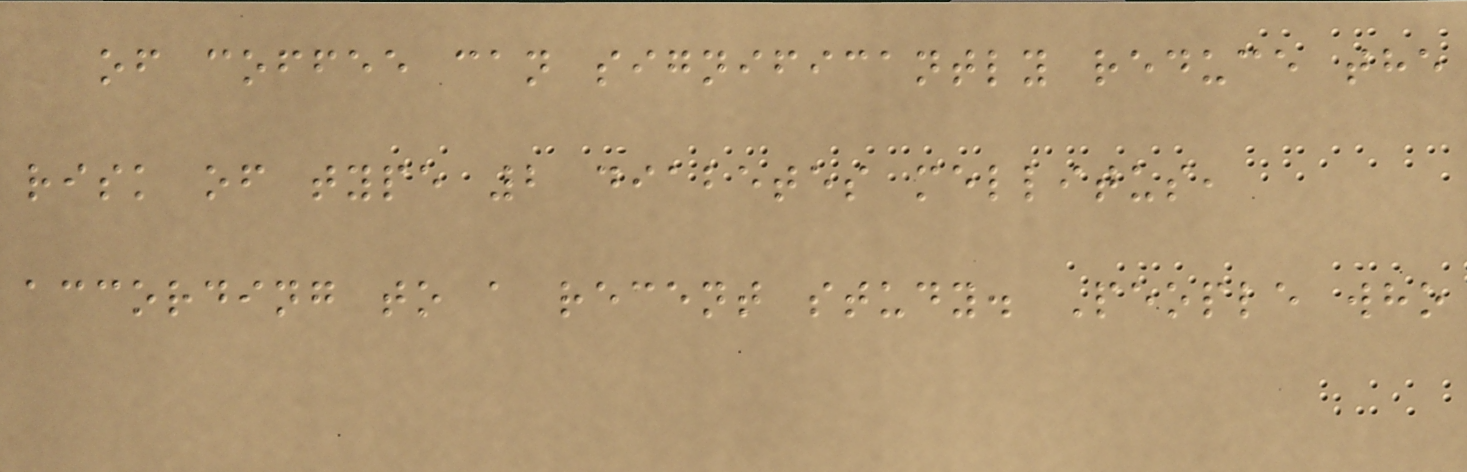of coffee can significantly reduce the
risk of type 2 diabetes mellitus,
according to a recent study. People who
